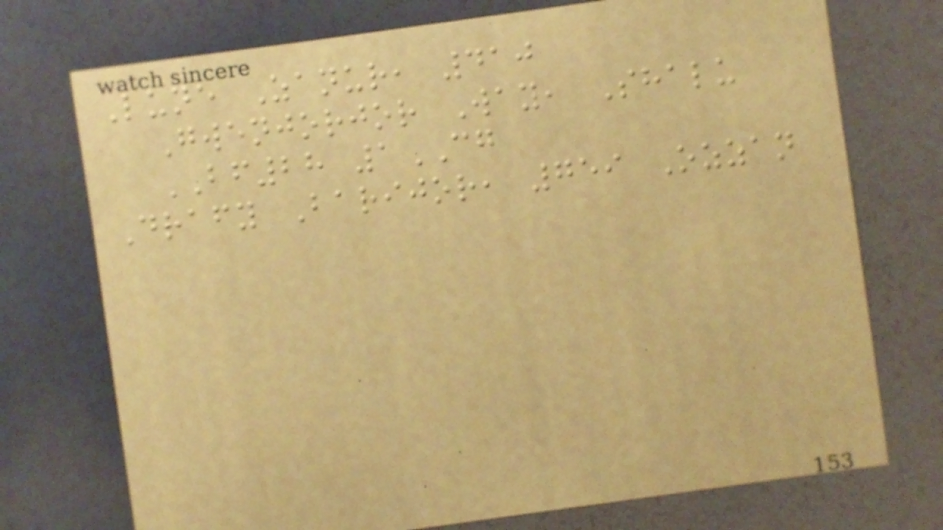Lune Zanur, 410
Gwenjorjor Way, Shalu
BF28 1CG
Drafy Barijor, 759 Ozzan
